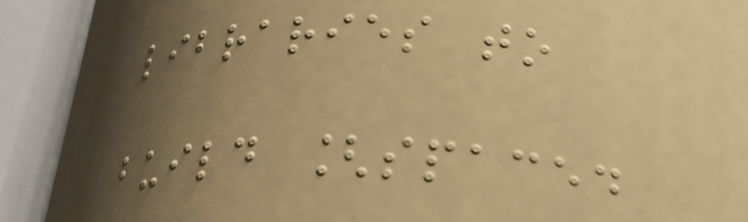libraries to
build [spaced
